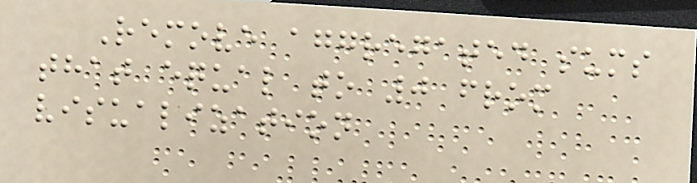Remove aggregated sums
that equal to 0 from
visualization
